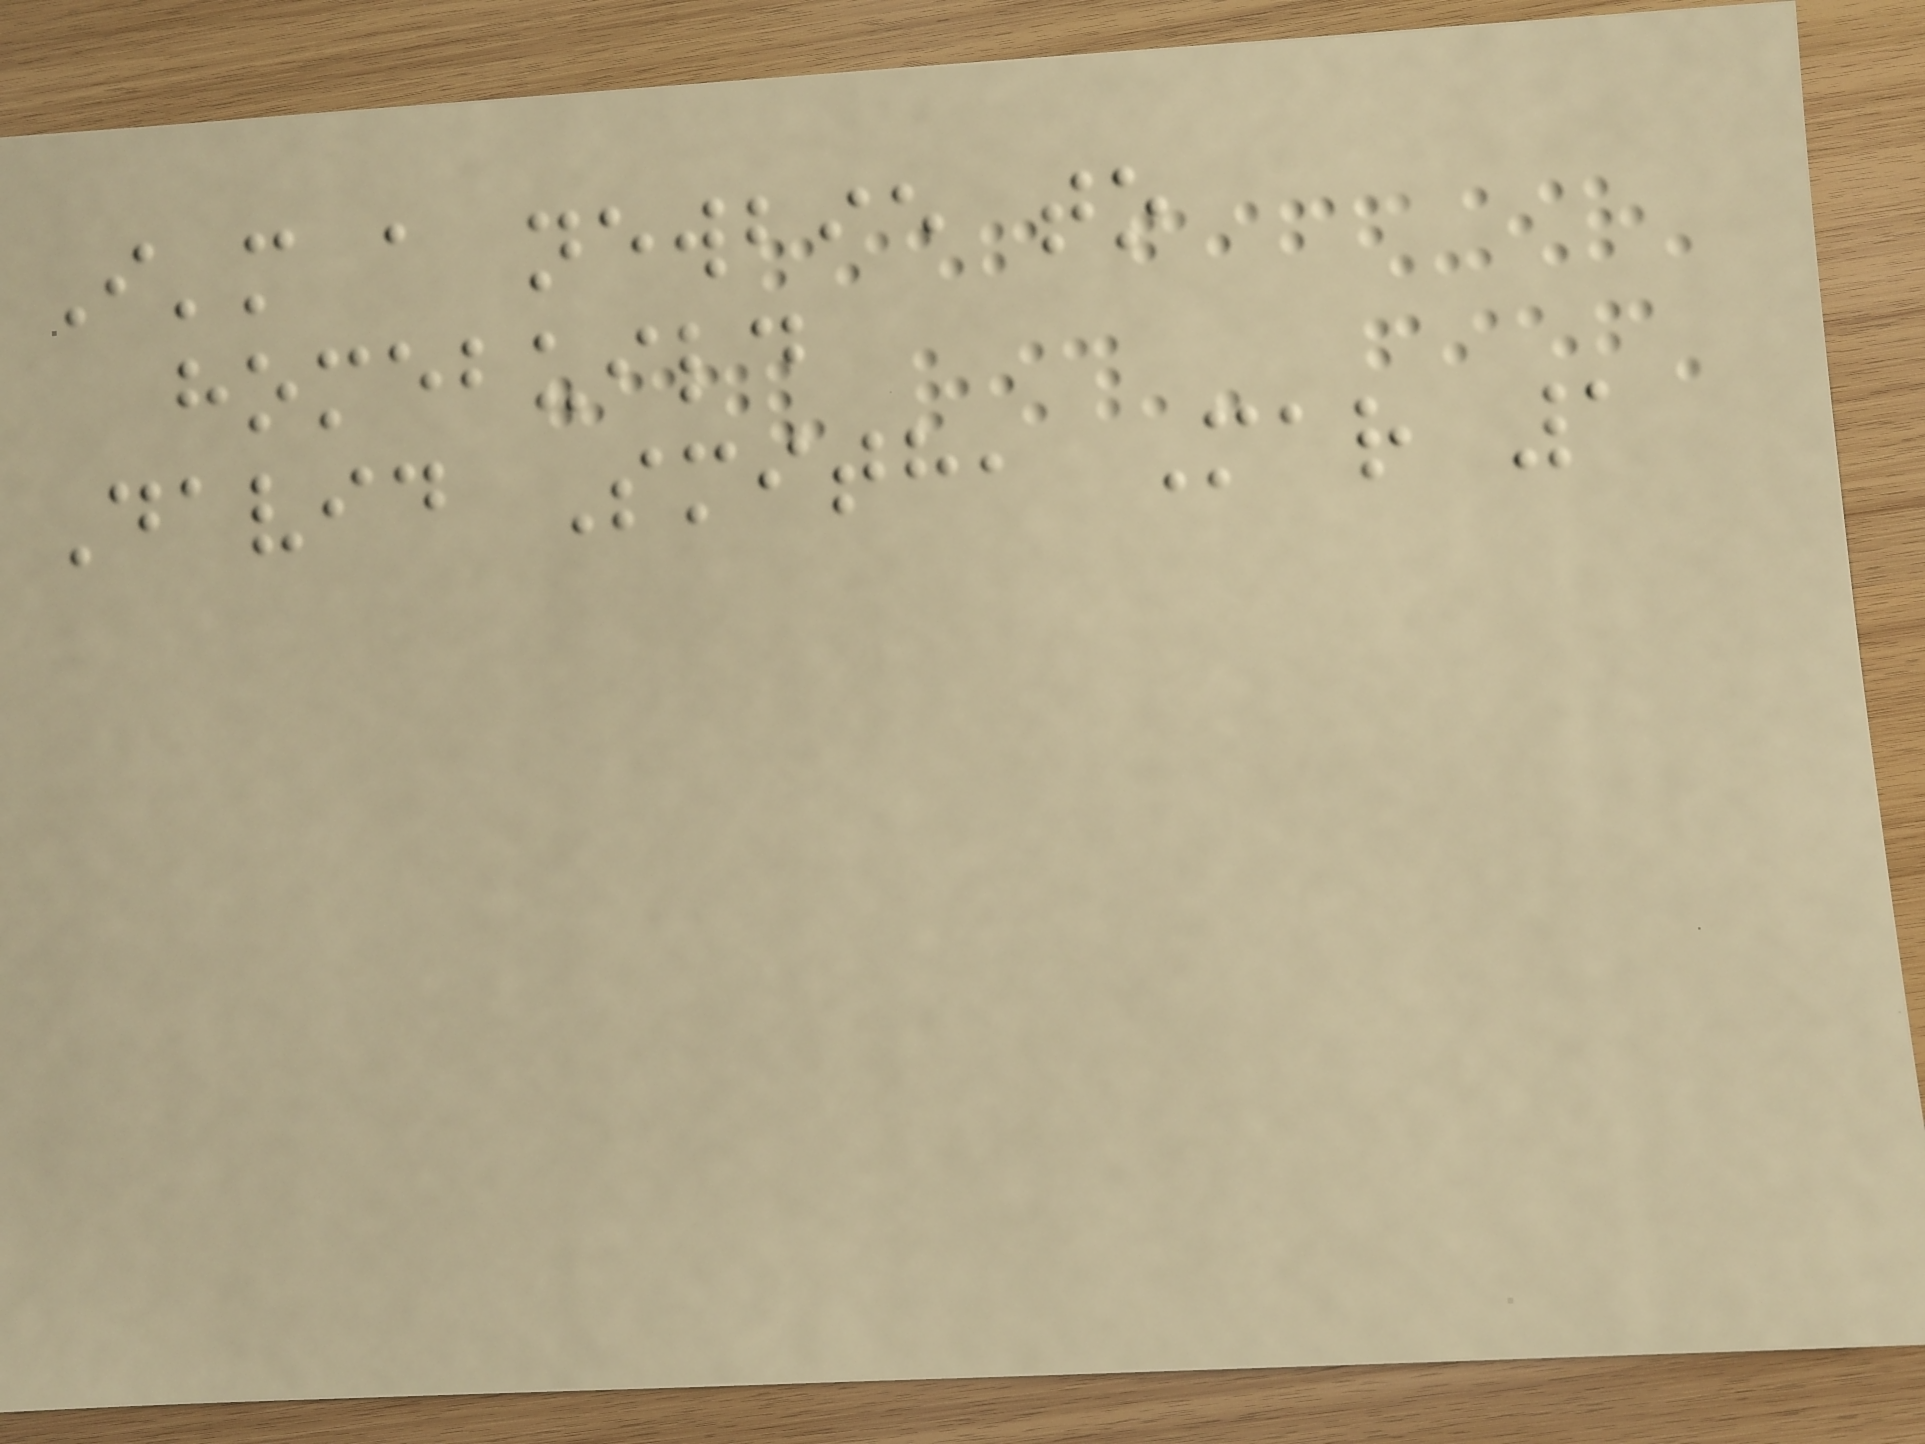I'm a newbie to
homebuild
David Smith, Mar 1
